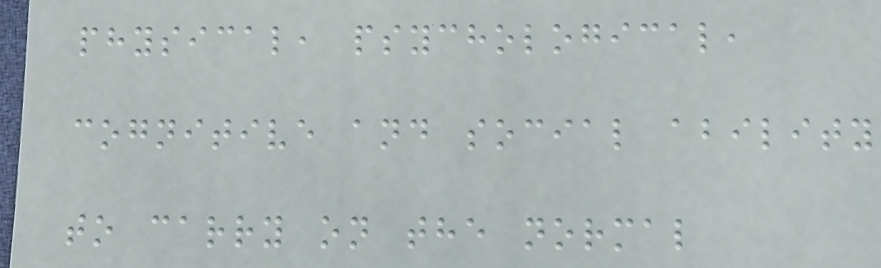physical, psychological,
cognitive and social ability
to carry on the normal
